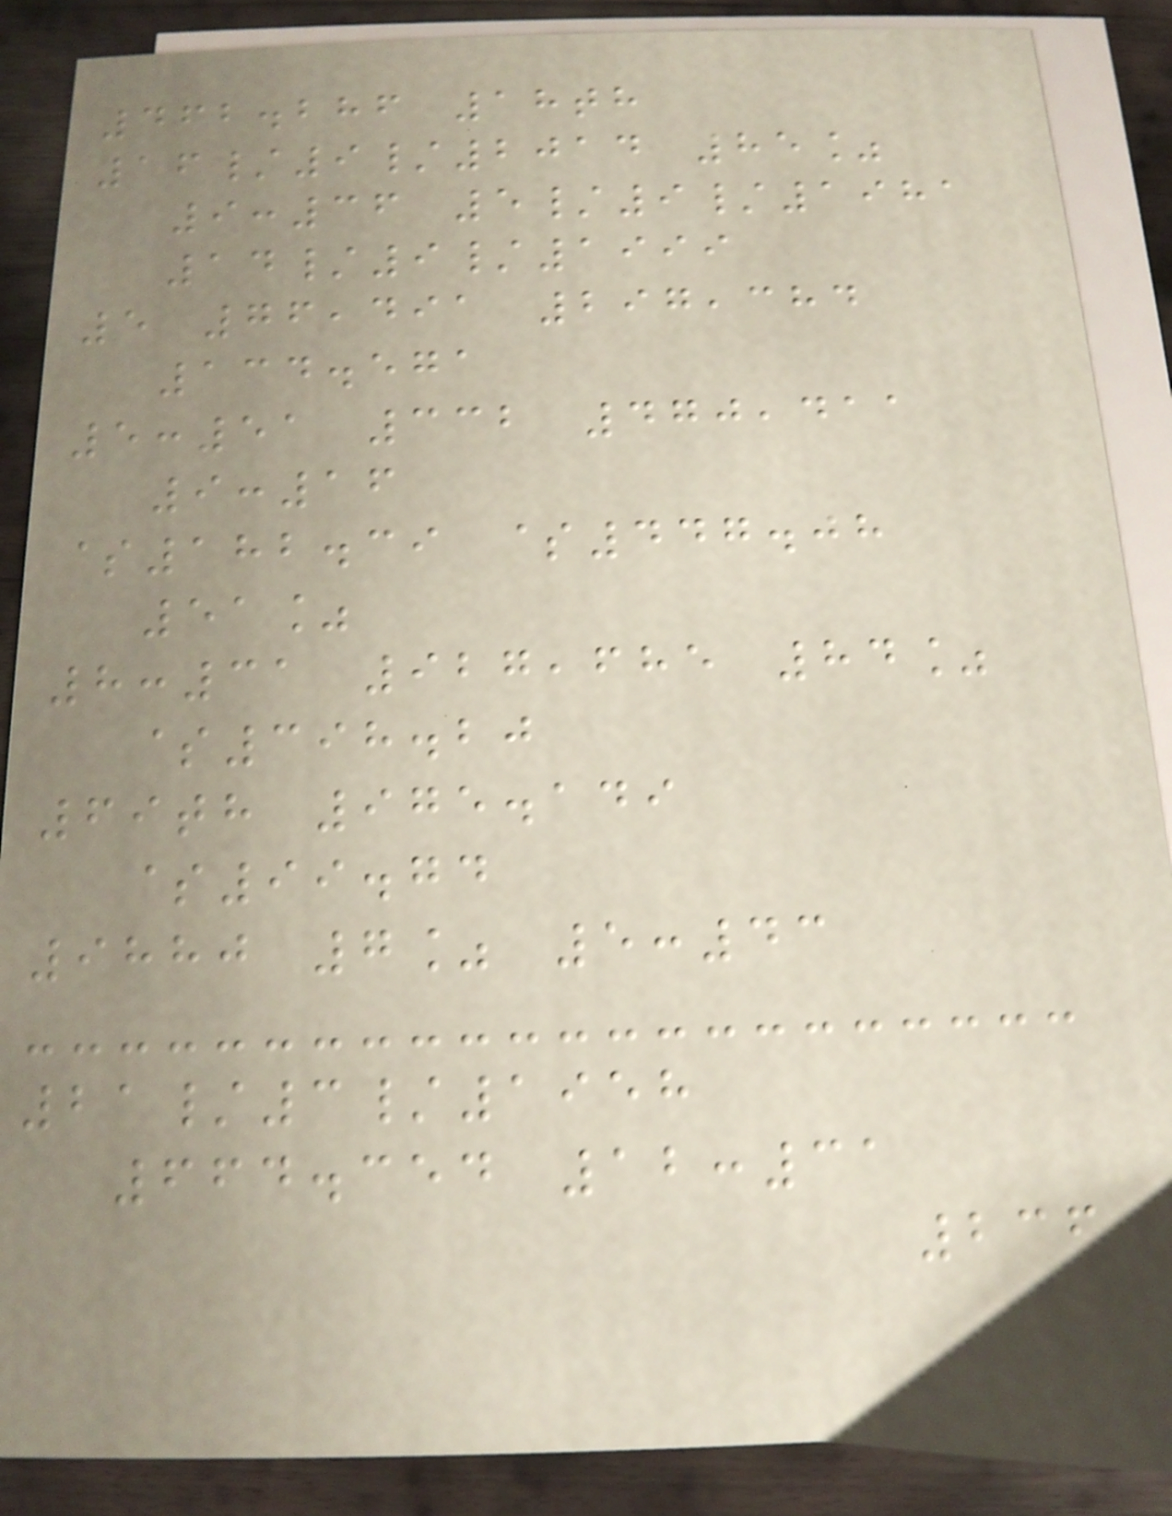462.286 18th
16/9/2014 85%
9:36 5/9/1981
14/9/1999
5 76,491 297,384
134.571
5:51 332 470,411
9:16
$182.39 $447.08
51%
8:31 927,685 84%
$398.20
69th 975.149
$99.74
9880 7% 5:43
21/3/1958
664.354 12:31
236
